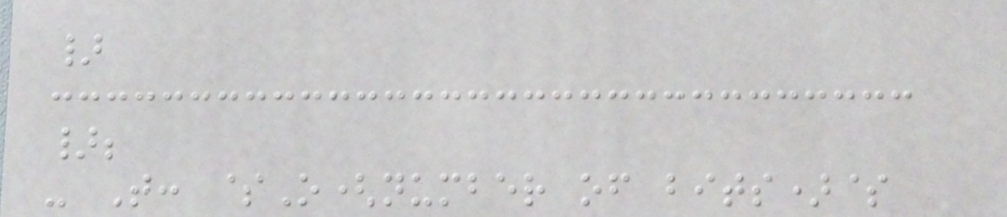}
};
- T: $O(number of bits)$
